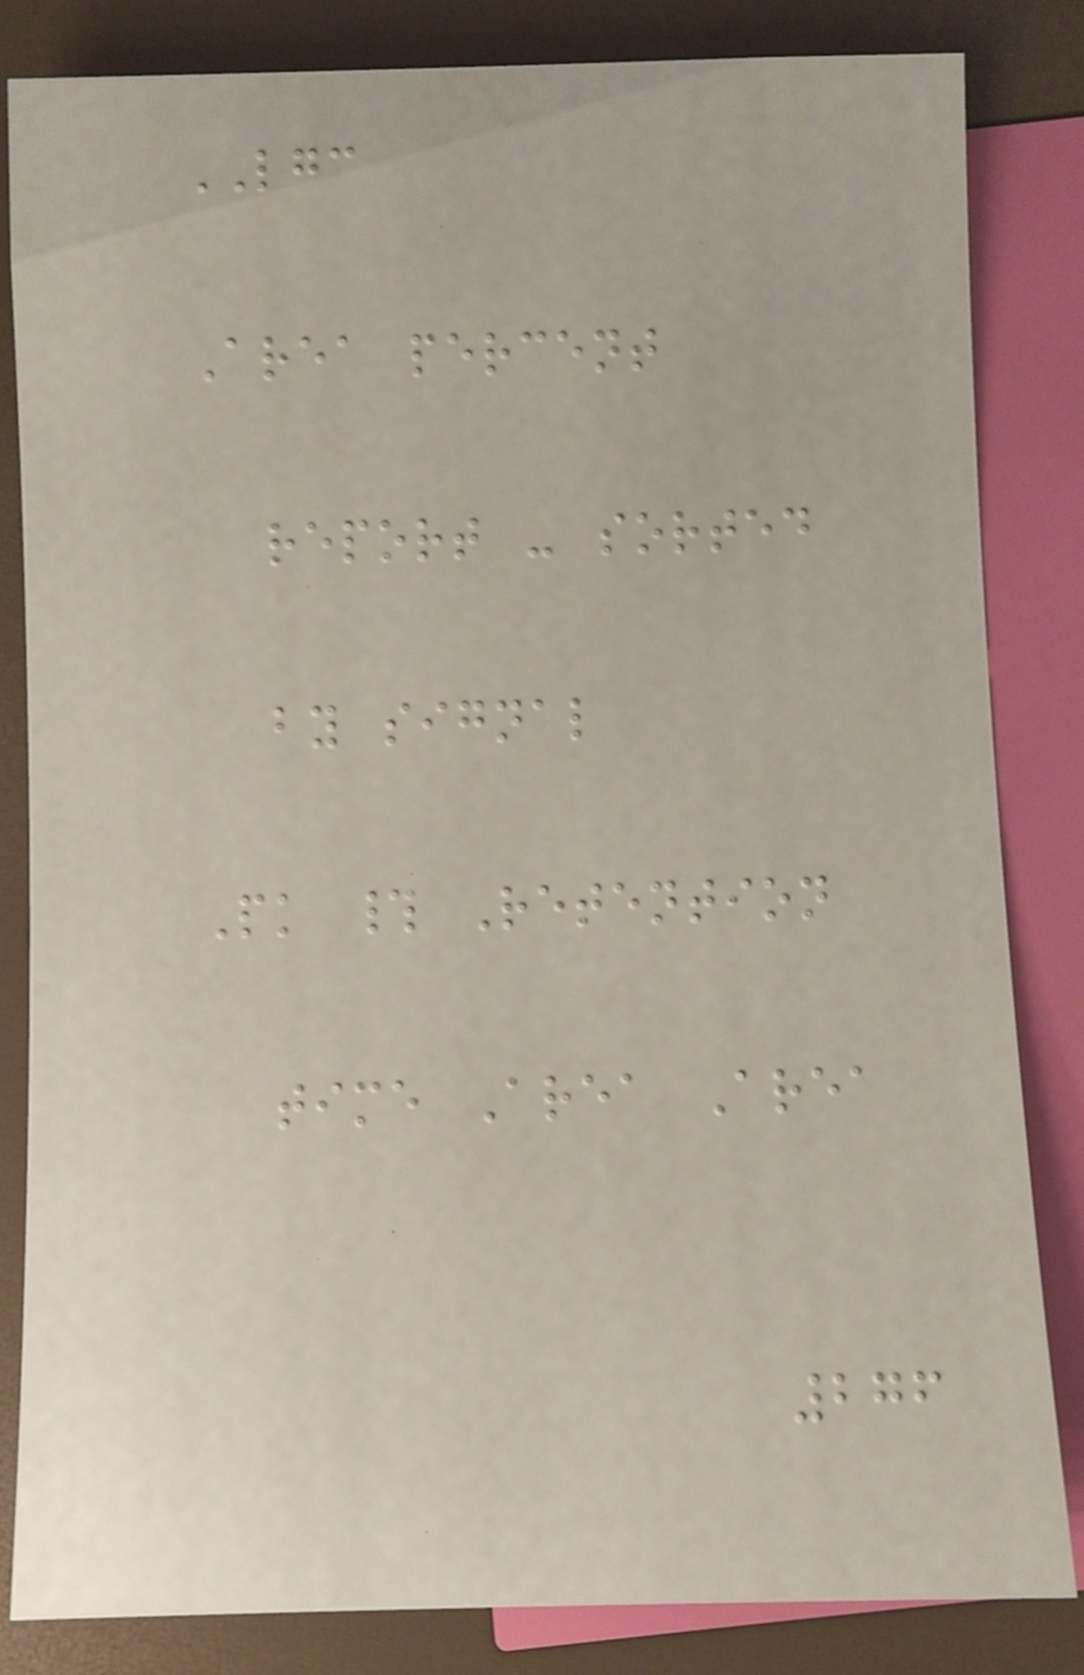LGC
Area percent
report - sorted
by signal
Pk # Retention
time Area Area
276
